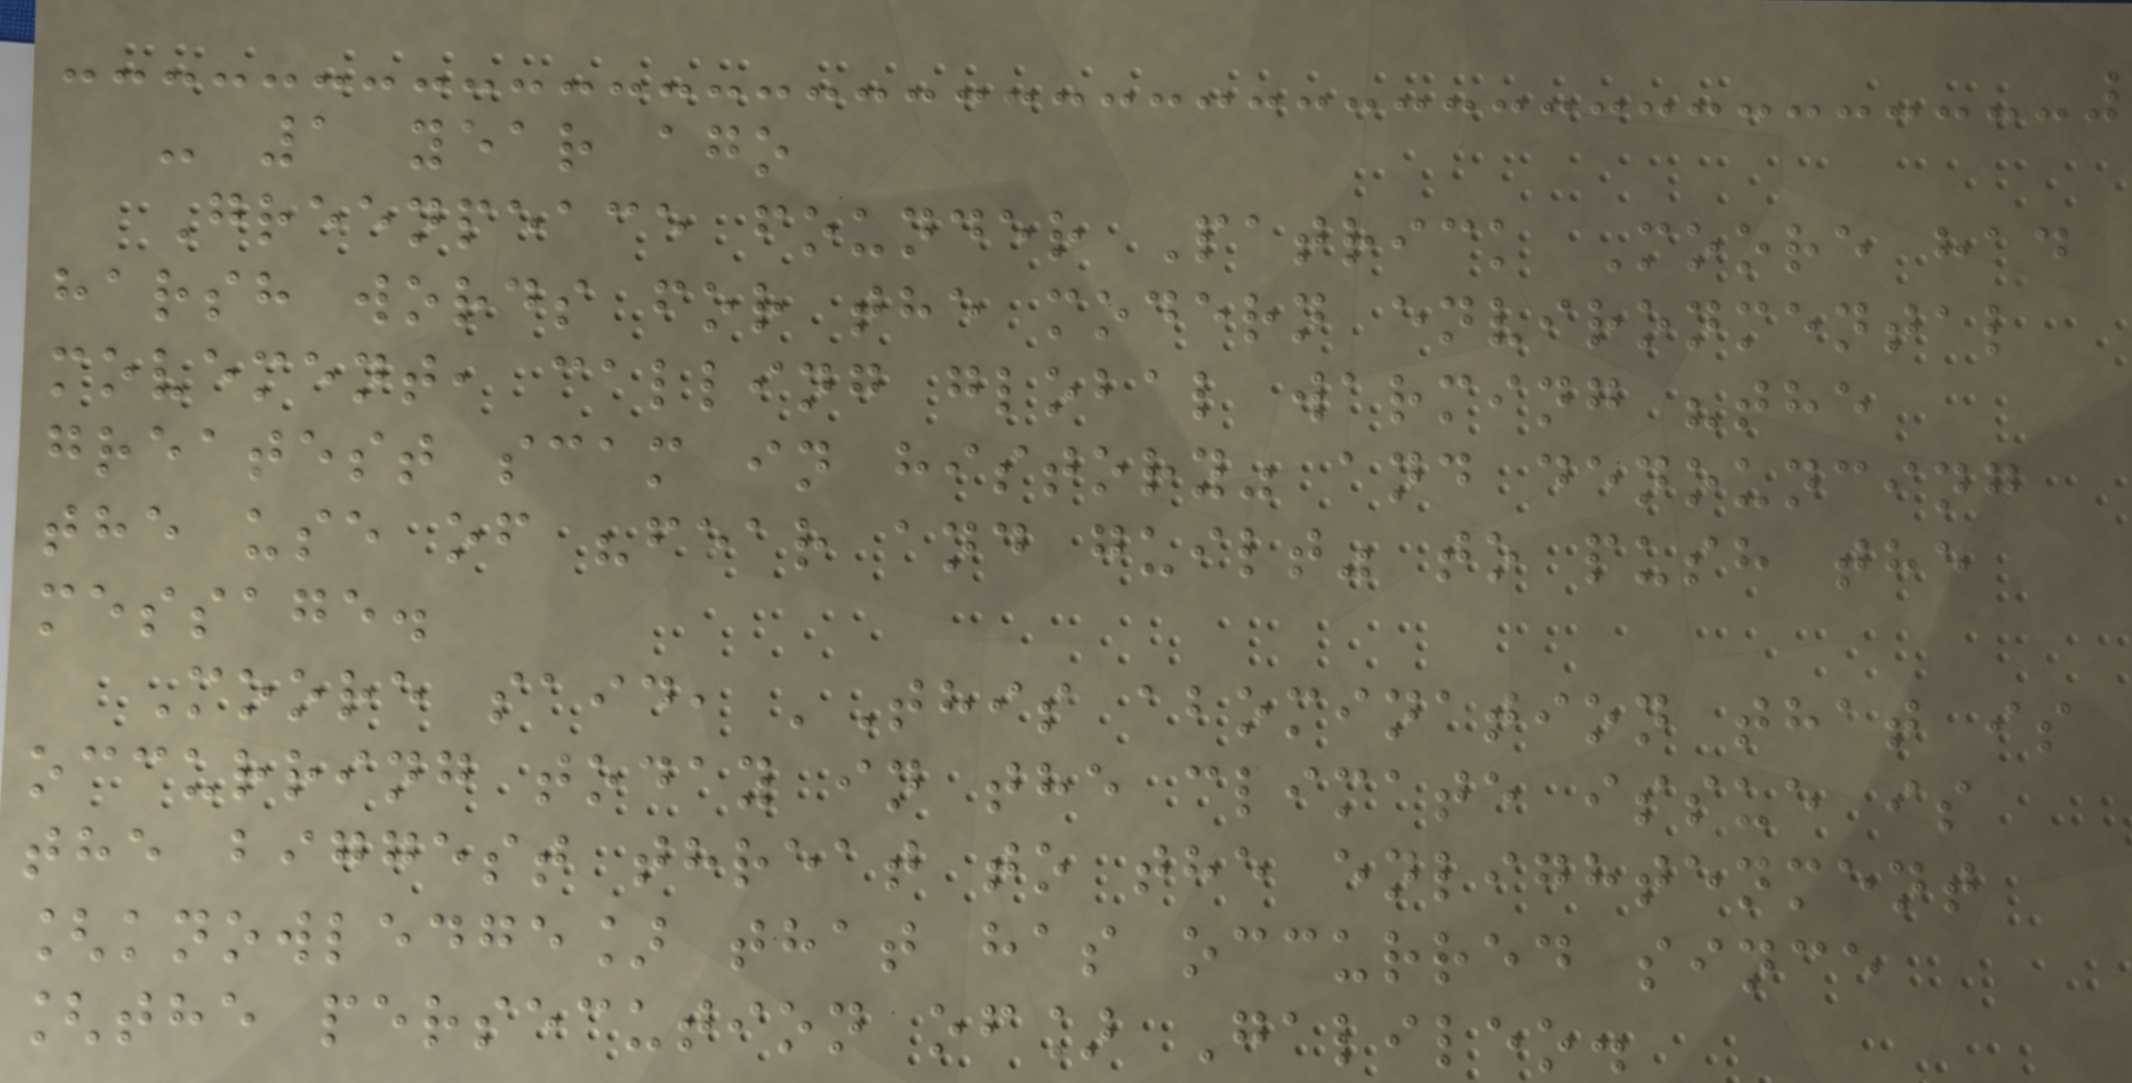- 1 year ago
Greenpeace founder Patrick Moore had
harsh words for the modern environmental
movement, calling global warming "the
greatest scam in history" and denouncing
the use of "fear and guilt" to push the
message.
Moore said, 'This abomination that is
occurring today in the climate issue is
the biggest threat to the enlightenment
[knowledge] that has occurred since
[the persecution of] Galileo.
